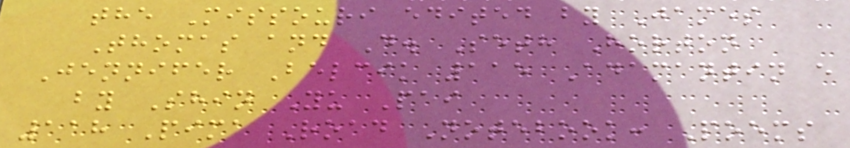the Missouri edited by James
Thomas and D. Seth Horton
Jennifer Belcik 115 Adamantin e
by Shin Yu Pai
118 Pima Road Notebook: Poems
